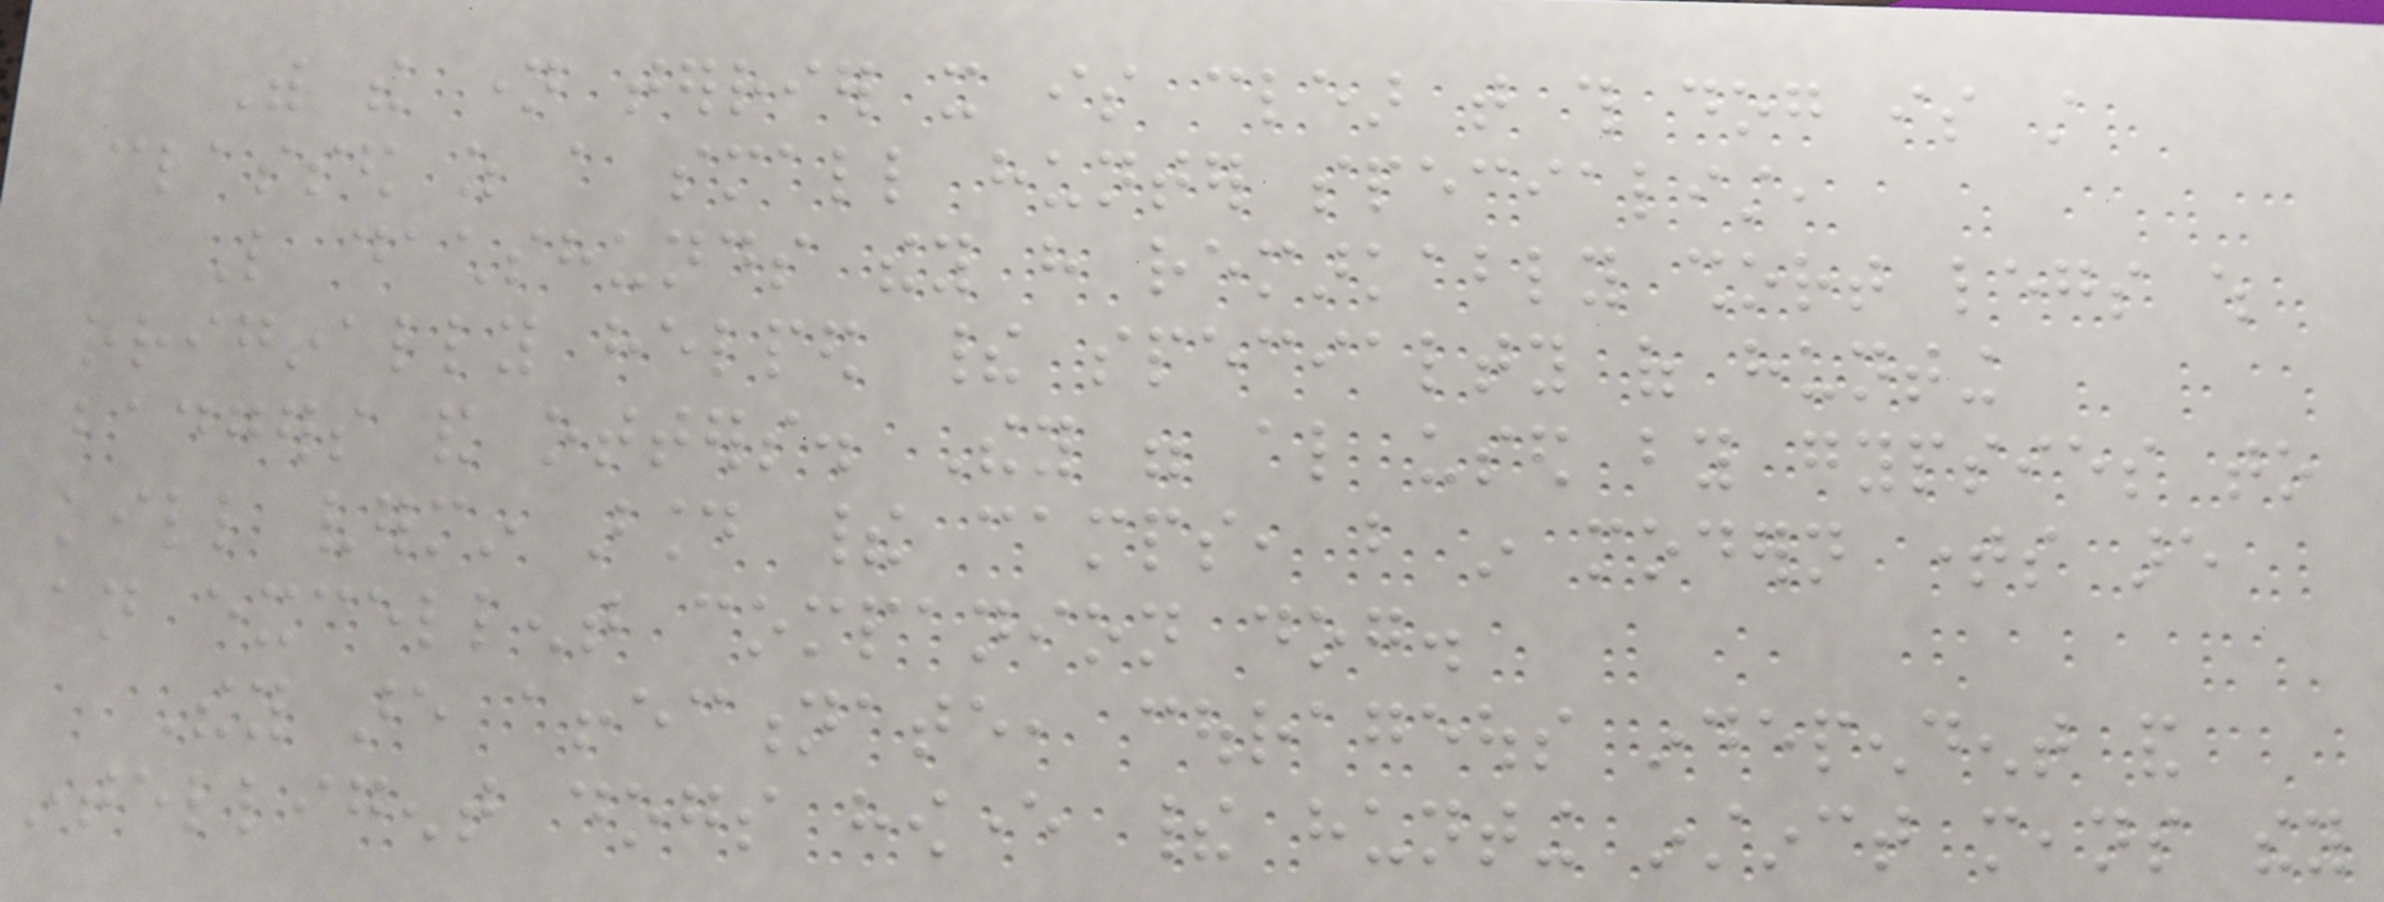With the name terrier it is clear that this dog is still
classed as a small hunter specialist,
Like dachshunds they have remarkably short legs which
originally helped their specialty of hunting
badgers and otters. They were also used by gypsies to
kill vermin around their camps, but in modern times are
an excellent companion dog.
They are affectionate, courageous independent and
intelligent dogs however their hunting instinct means they
